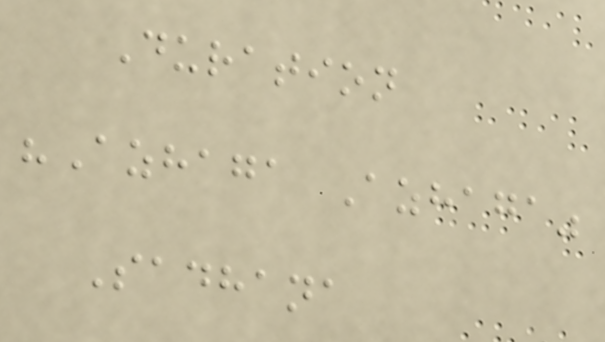Duration
"Azhaga Azhaga"
Sadhana
